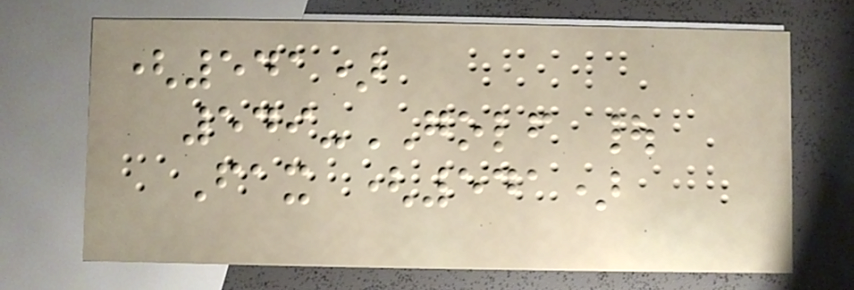(541)
549-GOLF |
Fax (541)
